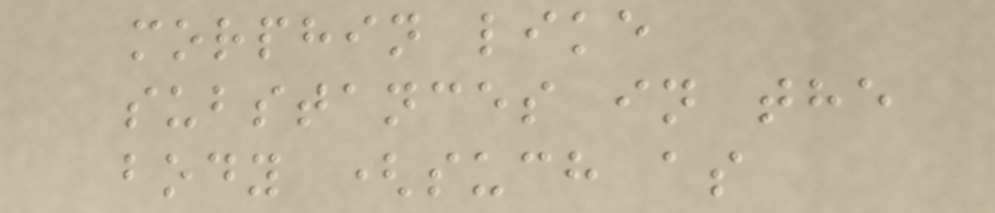morphin like
substances in the
body (such as
